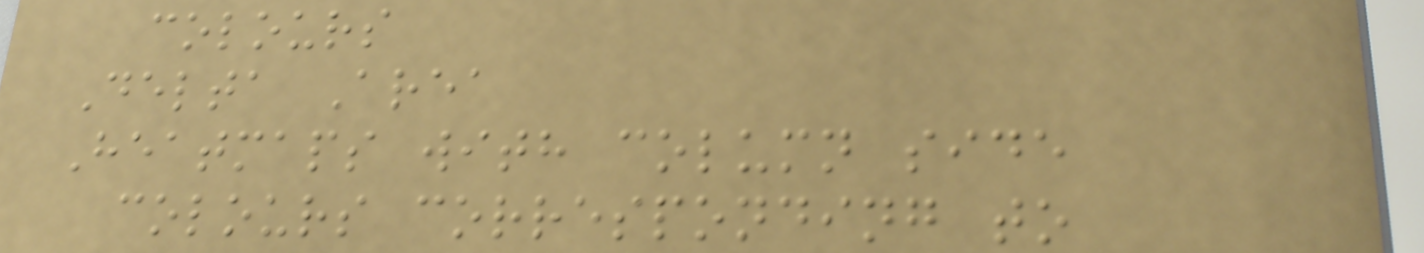colours
Delta Area
Heatmaps with column side
colours corresponding to
